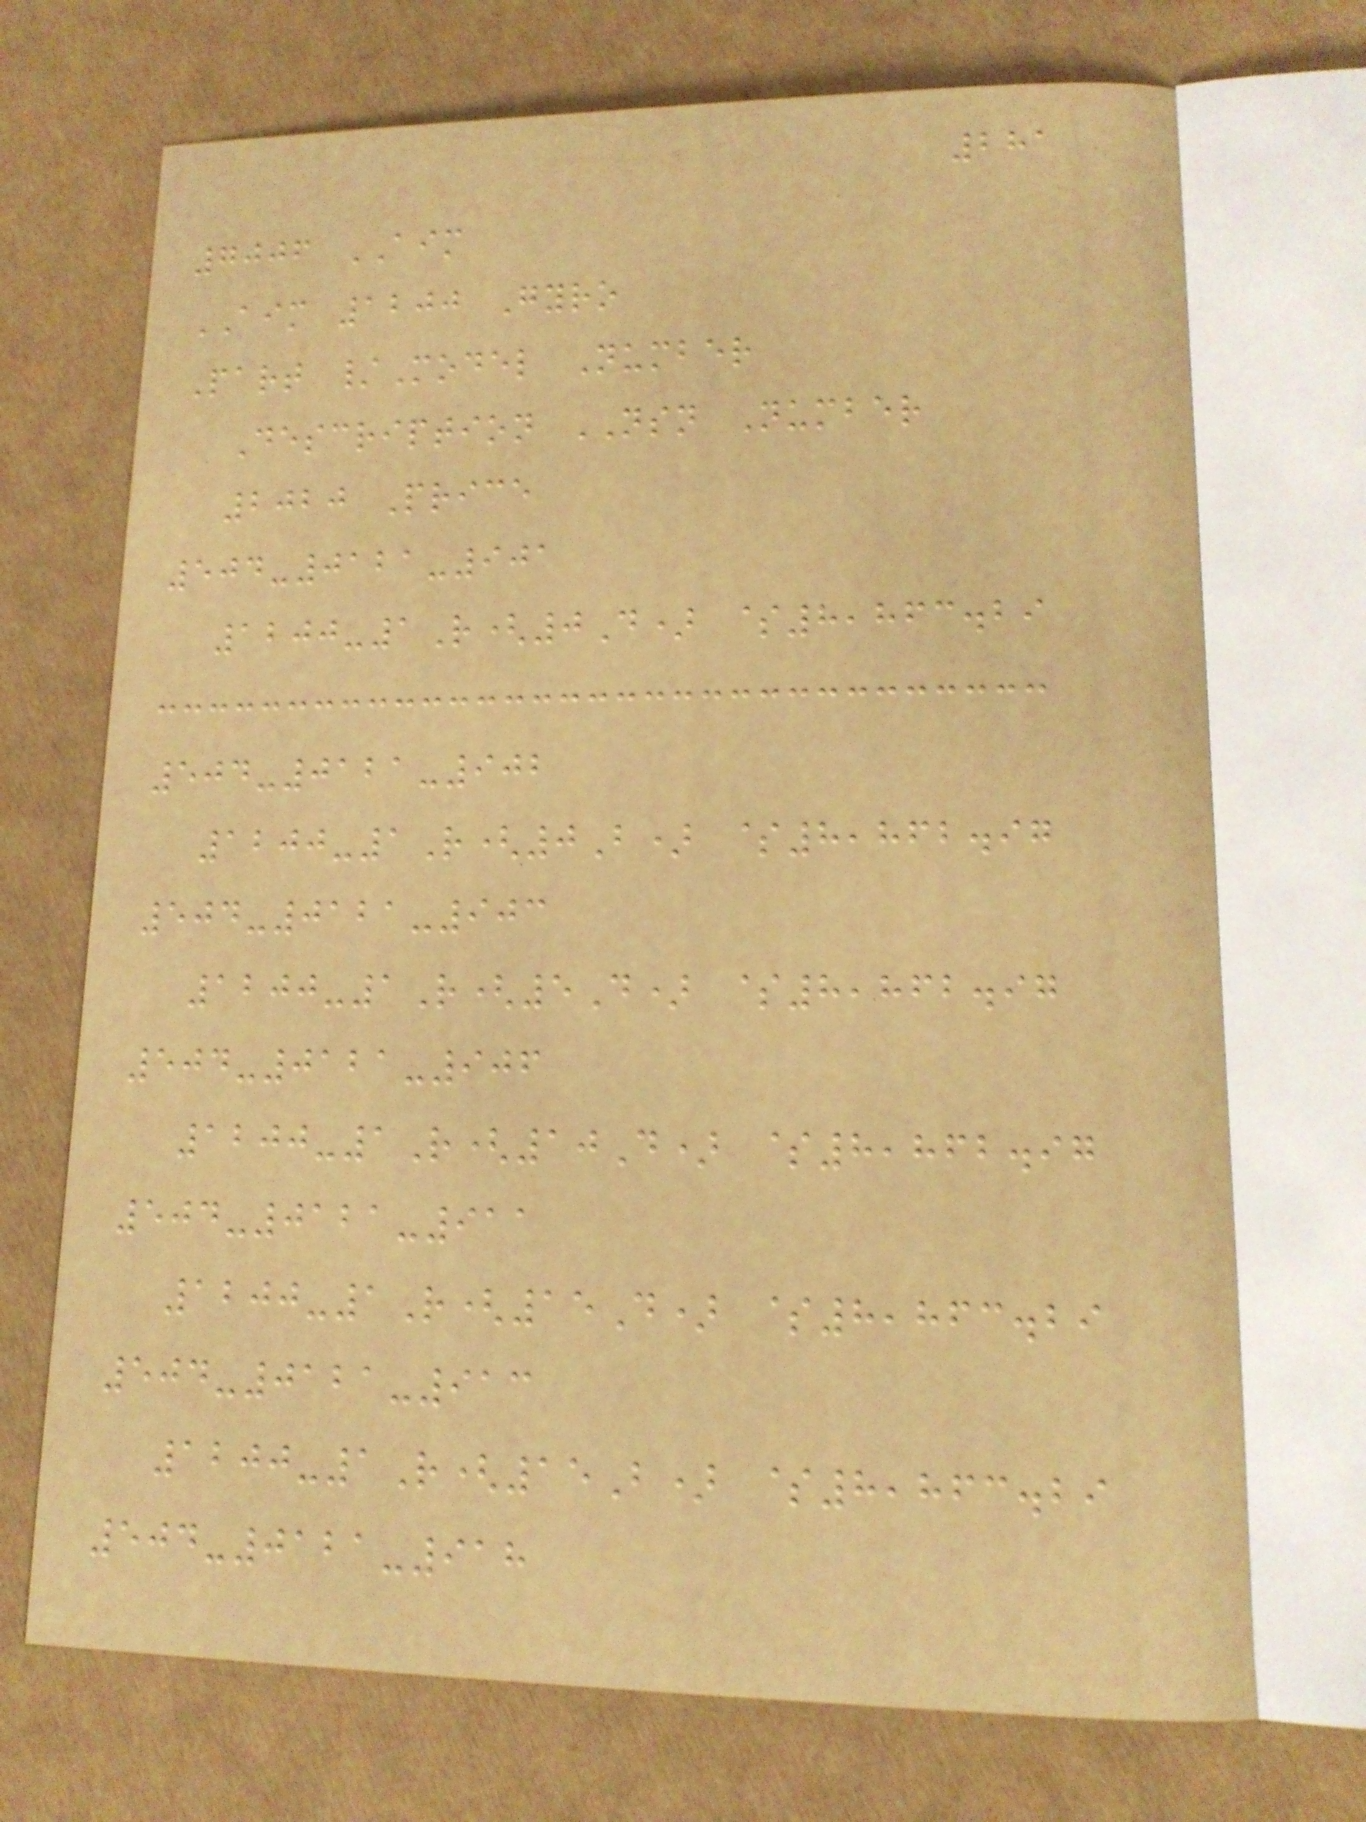281
7006 AIM
AIM 1200 Gyro
Part /Model Number
Description NSN Number
2020 Price
504-0121-901
1200-1R(0D) $8,863.29
504-0121-902
1200-1R(0B) $8,862.97
504-0121-903
1200-1R(5D) $8,862.97
504-0121-906
1200-1R(10D) $8,862.97
504-0121-911
1200-1R(15D) $8,863.29
504-0121-913
1200-1R(15B) $8,863.29
504-0121-918
